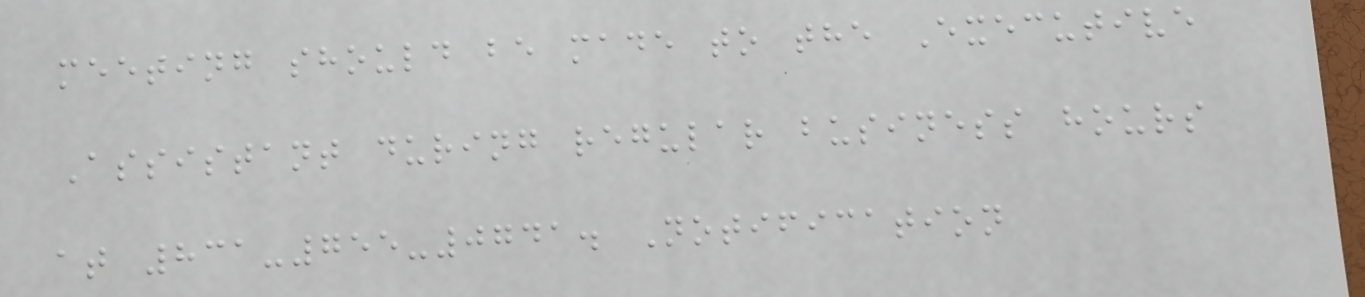meeting should be made to the Executive
Assistant during regular business hours
at 831-755-0741. Notification
